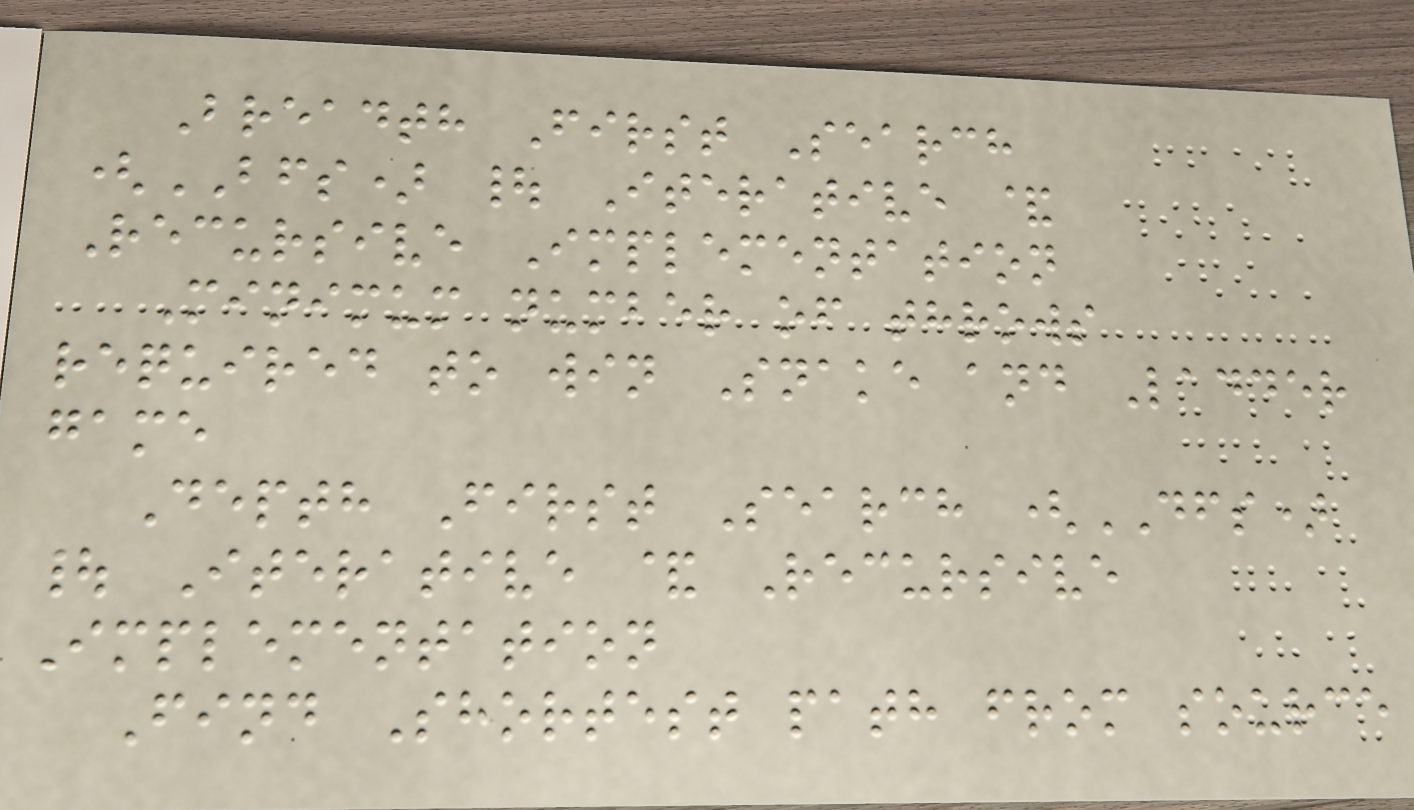Breadth First Search
(BFS) | Iterative &
Recursive Implementation
Minimum number of throws
required to win Snake and Ladder
game
Depth First Search (DFS)
| Iterative & Recursive
Implementation
Find Shortest path from source
